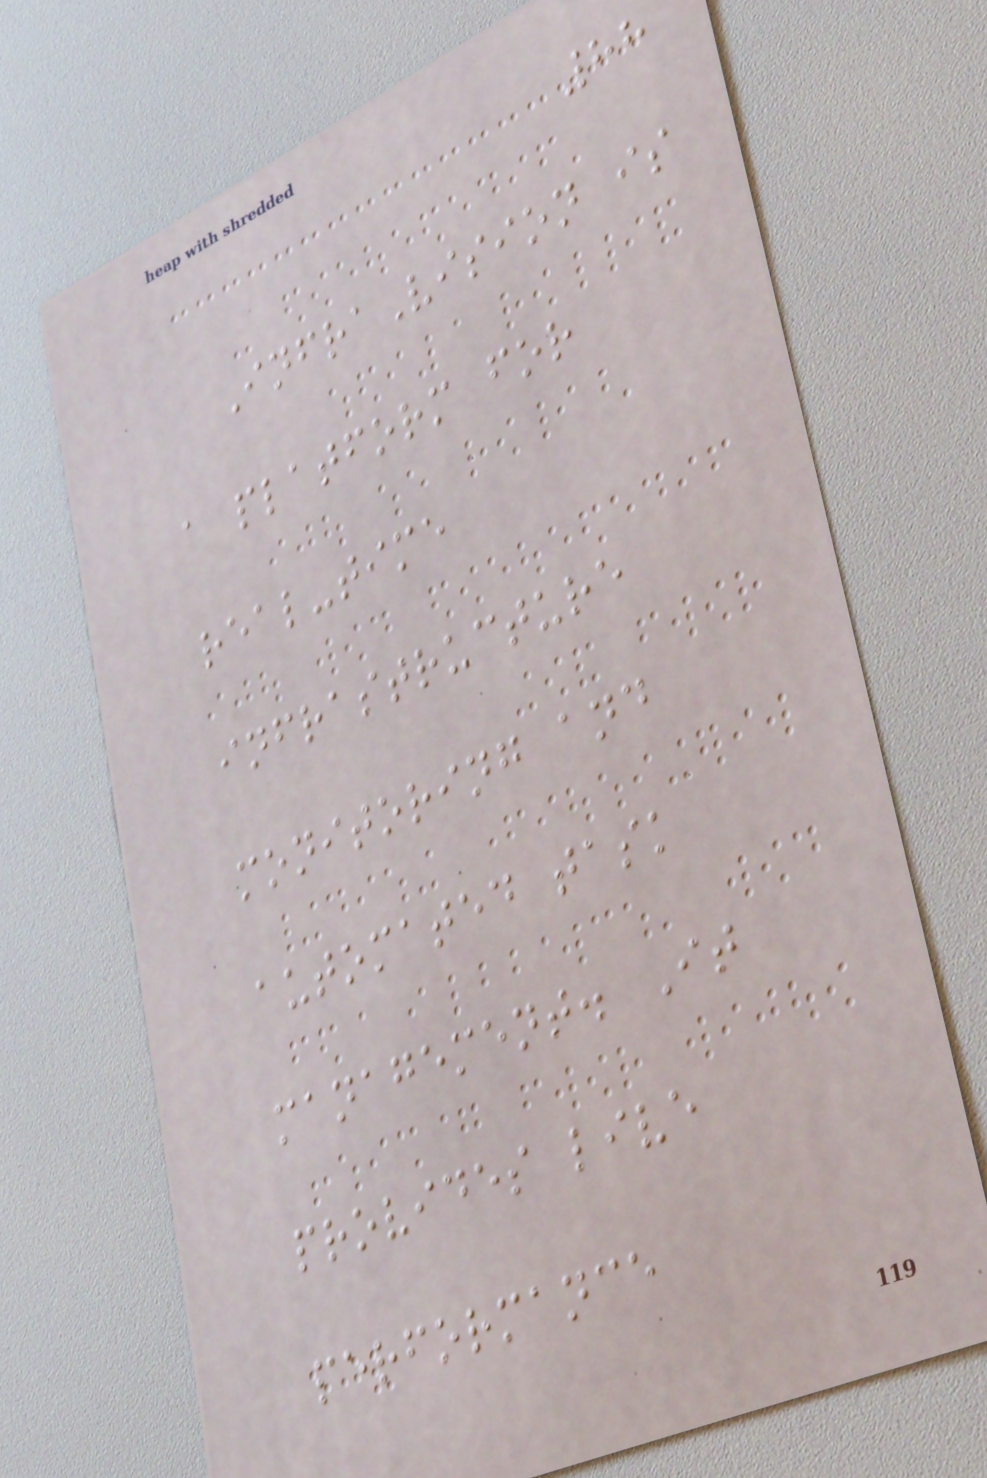88
InfraVision is
a platform for
real-time
infrastructure
monitoring and
automated task
management. It
provides live
performance
